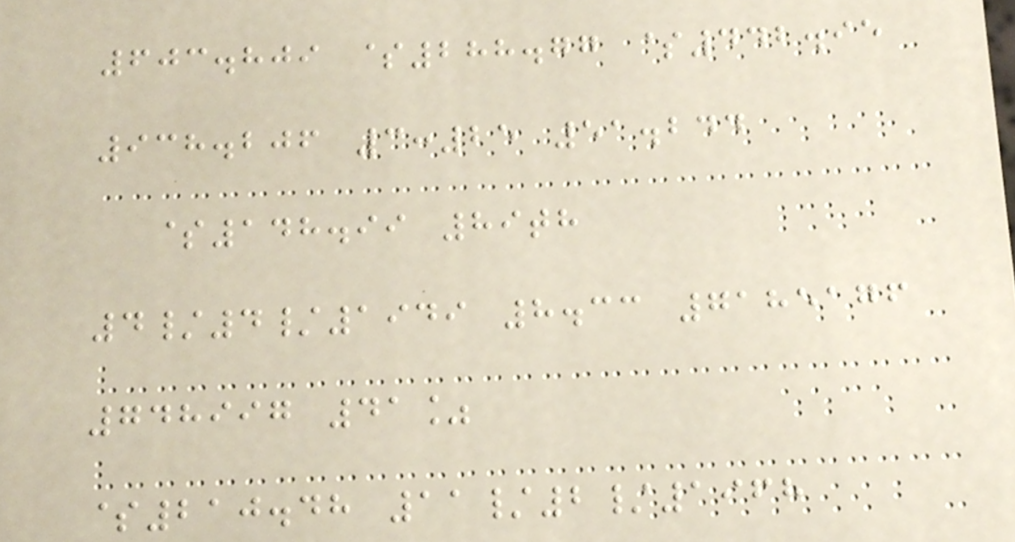603.809 $288.77 $442.95
938.206 3:25 51.244
$148.99 89th
4/4/1949 8.33 7185176
748997 41%
$210.48 11/2/1968
